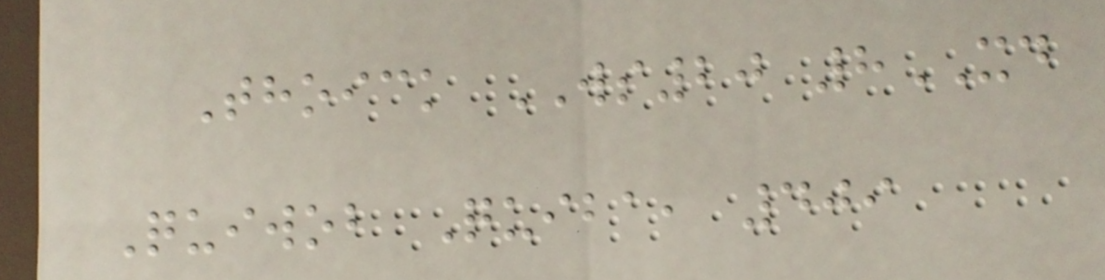Thoick WS20 8XD
Quiwob Quiba, 409
